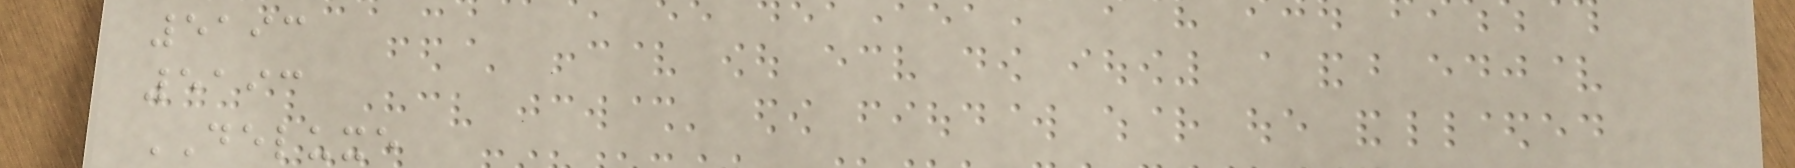5193
5193
DELUXE
